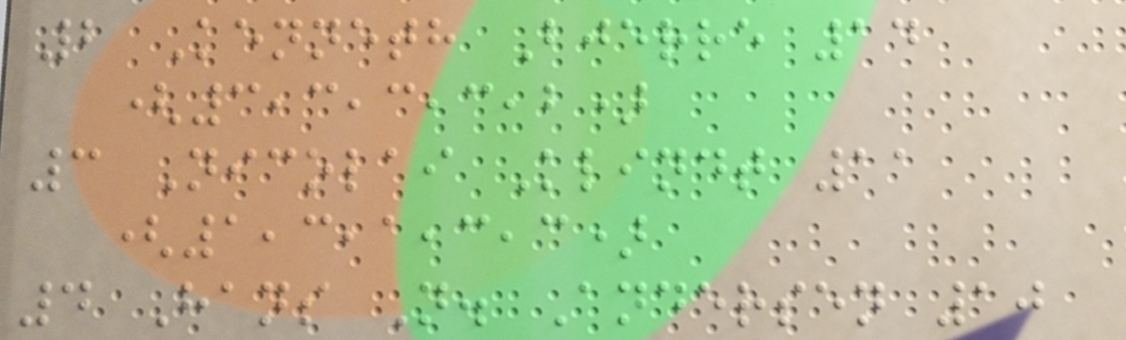2 Kenneth Bjerre 14
(3,3,3,3,2)
3 Nicolai Klindt 11
(1,3,1,3,3)
4 Hans N. Andersen 10
